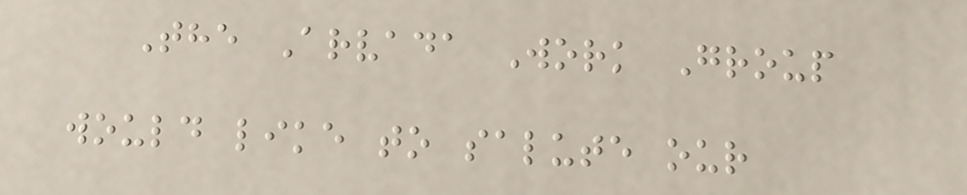The Arvada Work Group
would like to salute our
